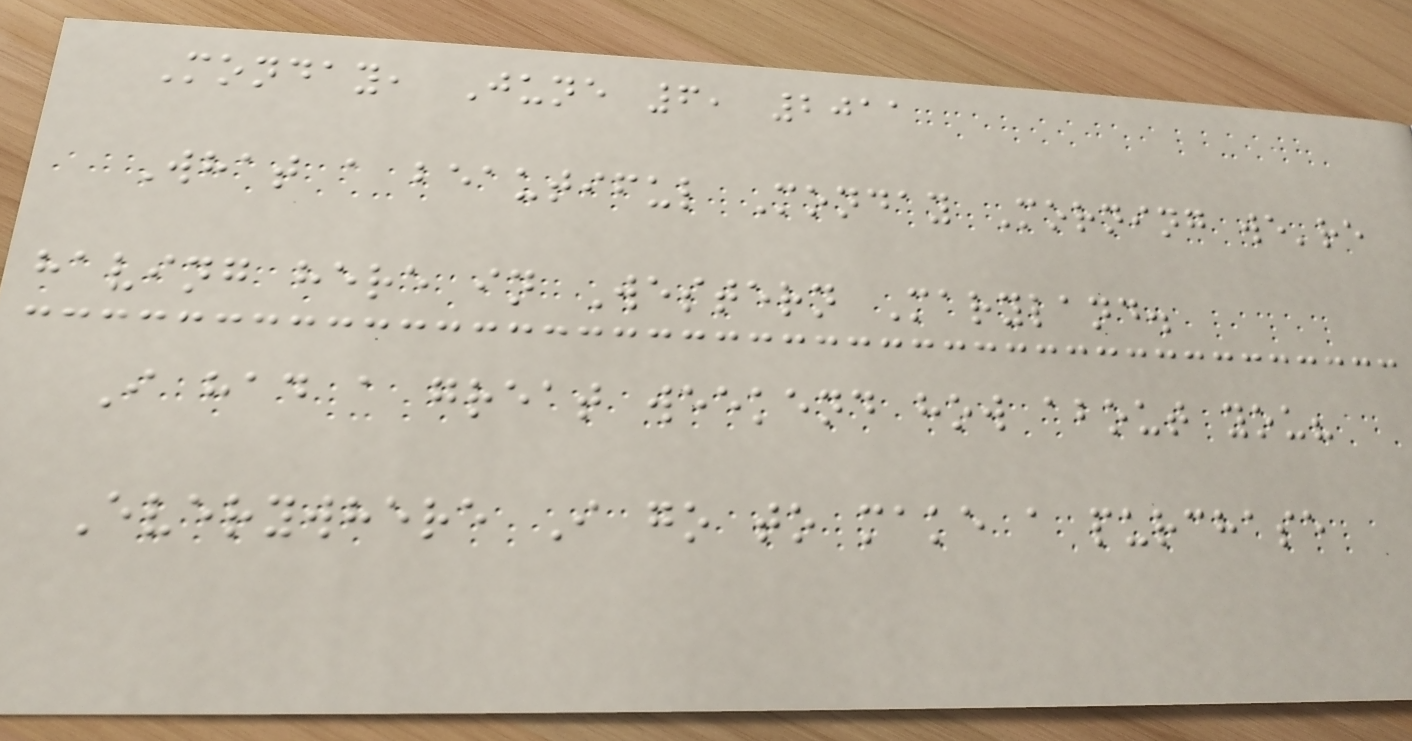Monday, June 6, 2011
What a beautiful Monday Morning we're
having here in Western Maryland.
I had a great weekend how about you?
Everywhere I go to make a purchase
